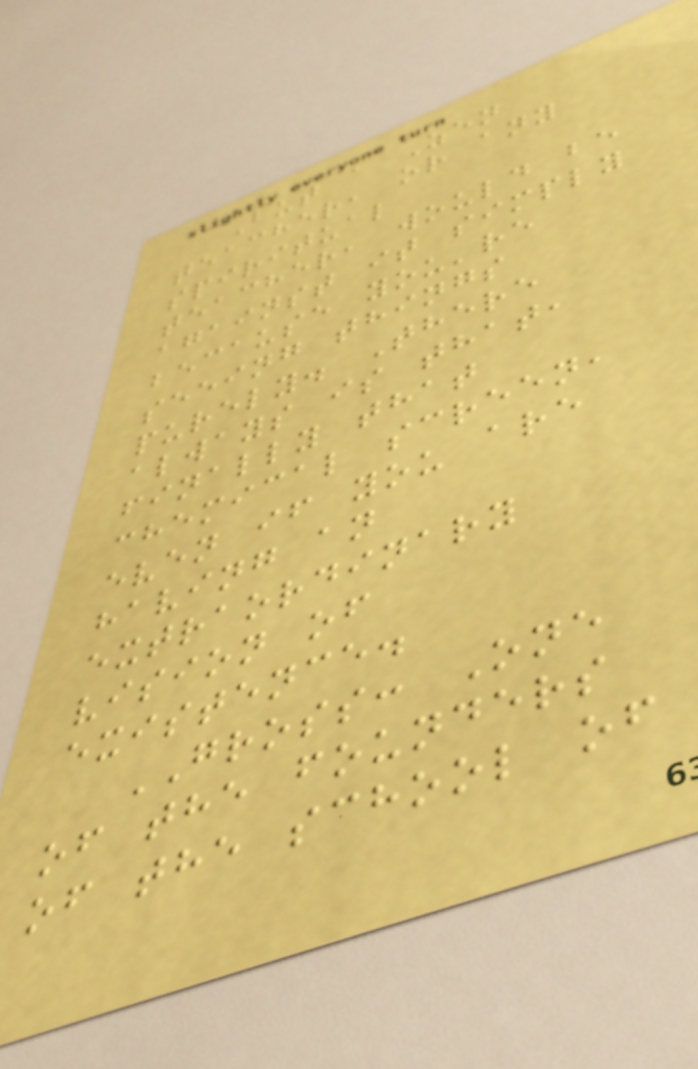But a Zen
teacher, or any
spiritual
teacher, would be
against it simply
because you're
seeing things
purely. There
always is that,
finally that
chemical screen,
even if you are
having an
extraordinary
vision of
existence.
GROSS: One
of the founders
of the school of
